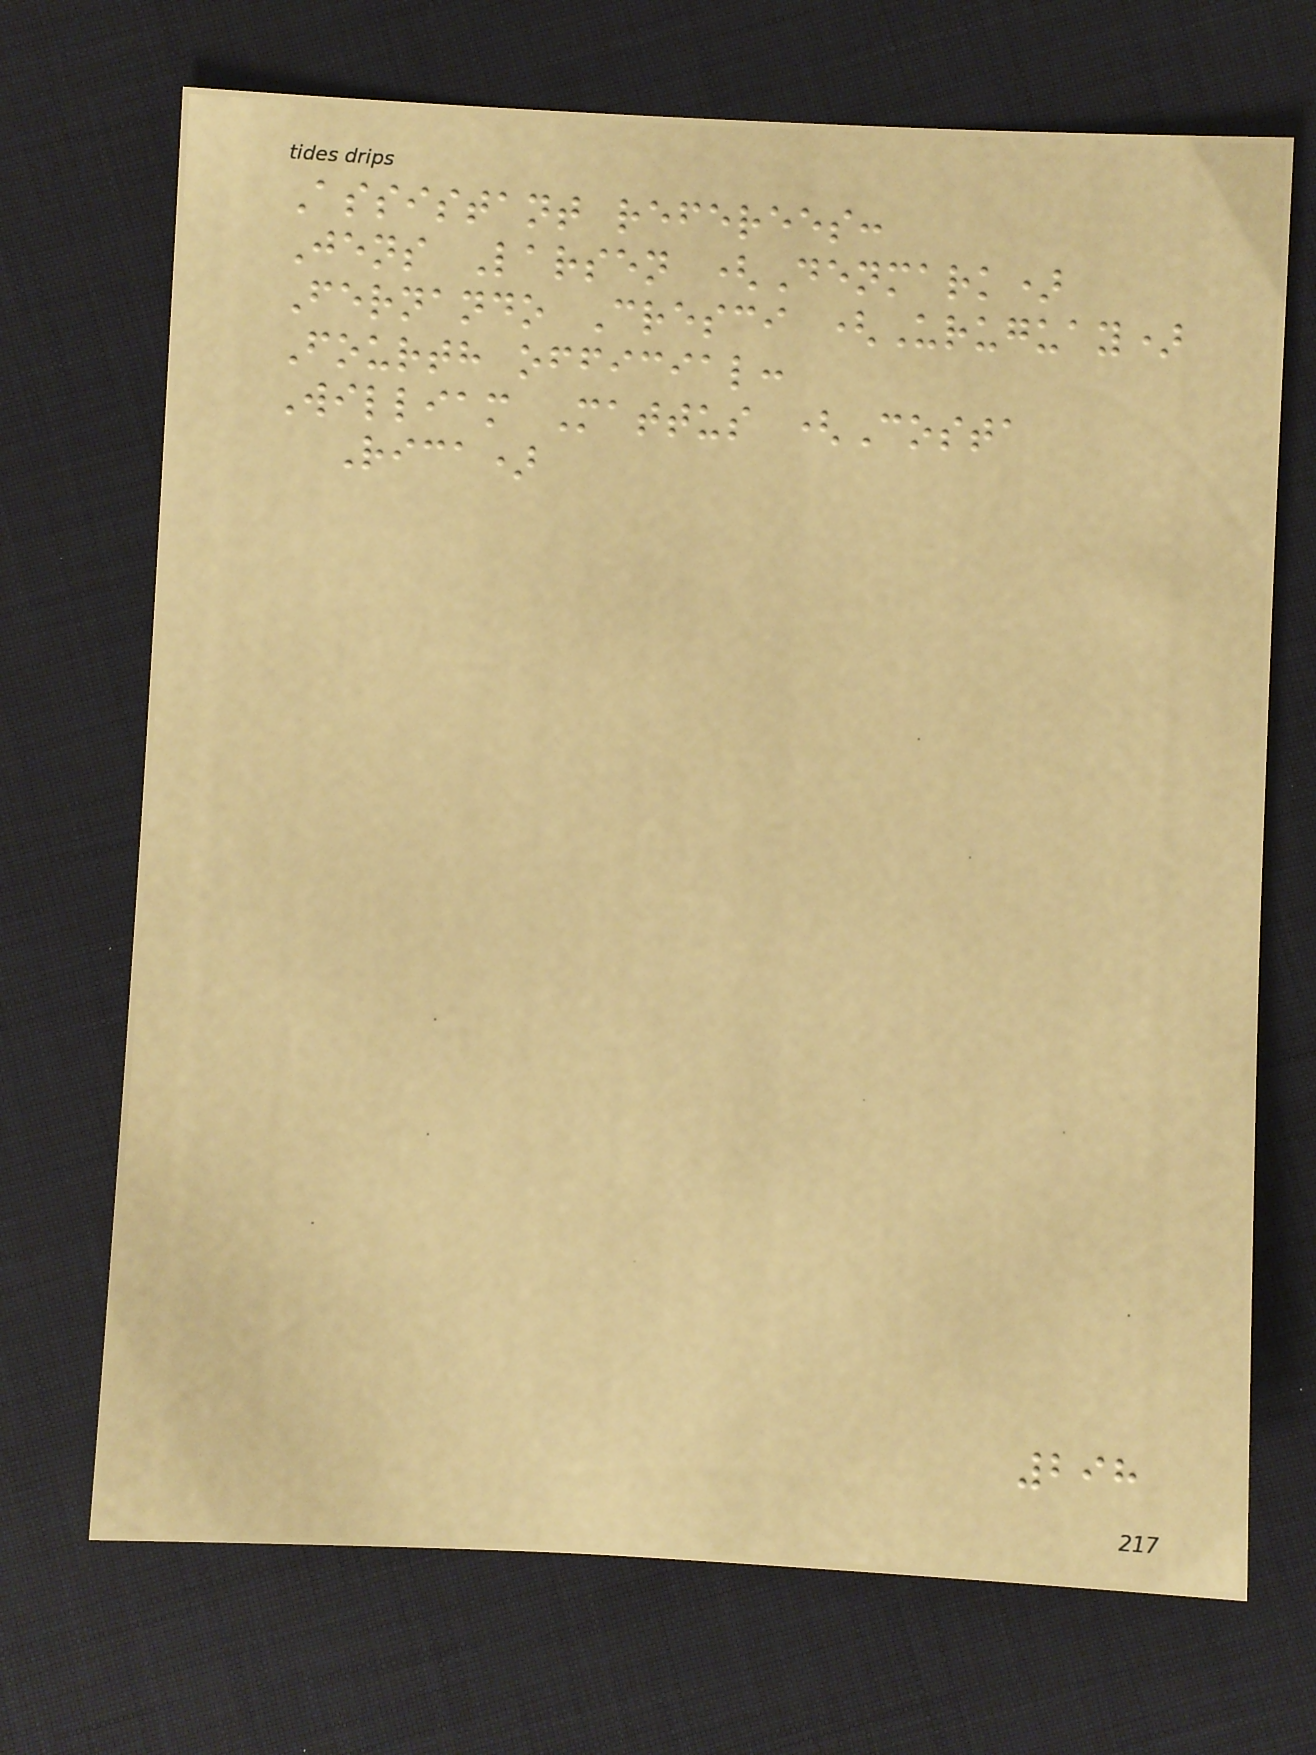Assistant referees:
Jens Larsen (Denmark)
Fernando Cresci (Uruguay)
Fourth official:
William Mattus (Costa
Rica)
298
